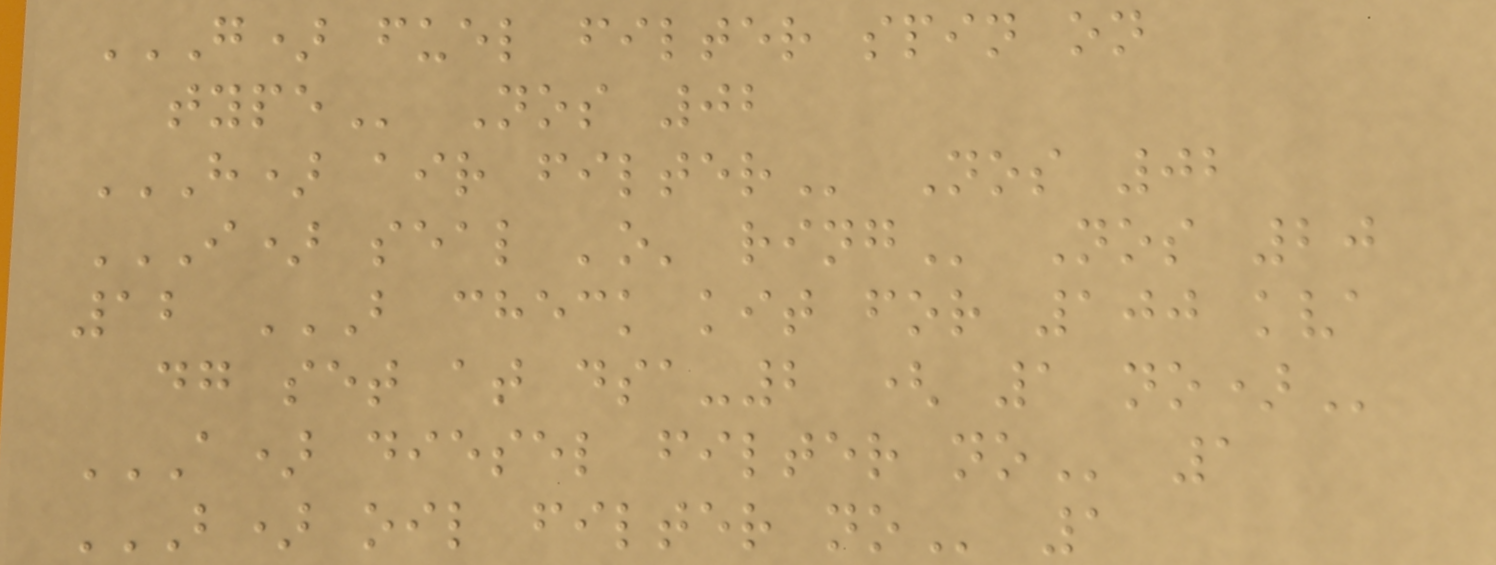G) FUEL FILTER SPIN ON
TYPE Nos 02
H) AIR FILTER Nos 02
I) SEAL 'O' RING Nos 20
12 B CHECK KIT FOR 100 KVA
DG SET AT DSA-2 ( 1 NO)
A) DIESEL FILTER NO 1
B) OIL FILTER NO 1
